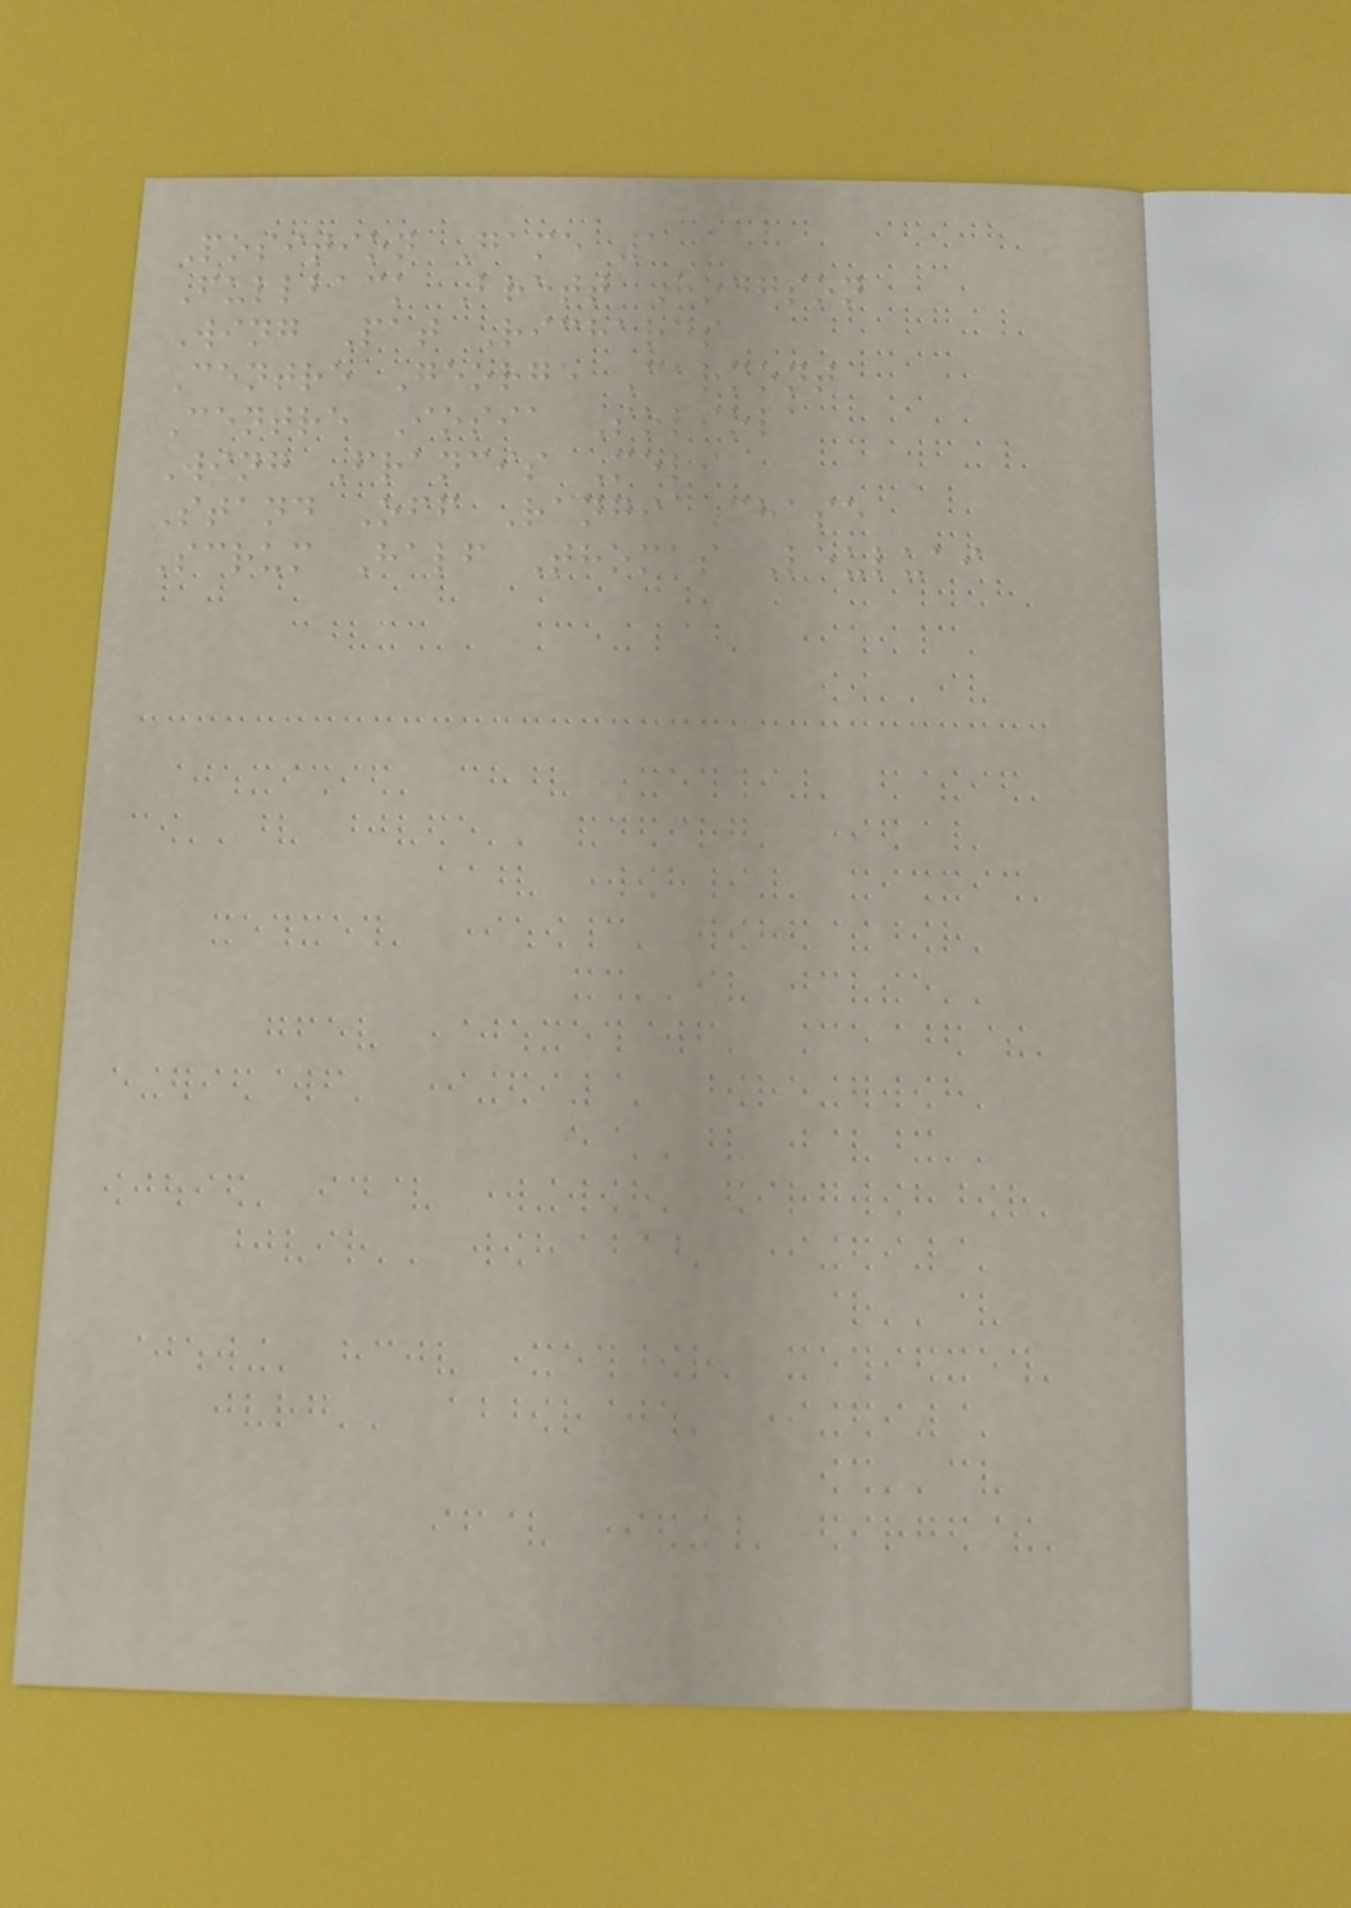Position Game 1
Fullback Brett Hodgson
Wing Pat Richards
Centre George Carmont
Centre Iosia Soliola
Wing Francis Meli
Stand Off Rangi Chase
Scrum Half Thomas Leuluai
